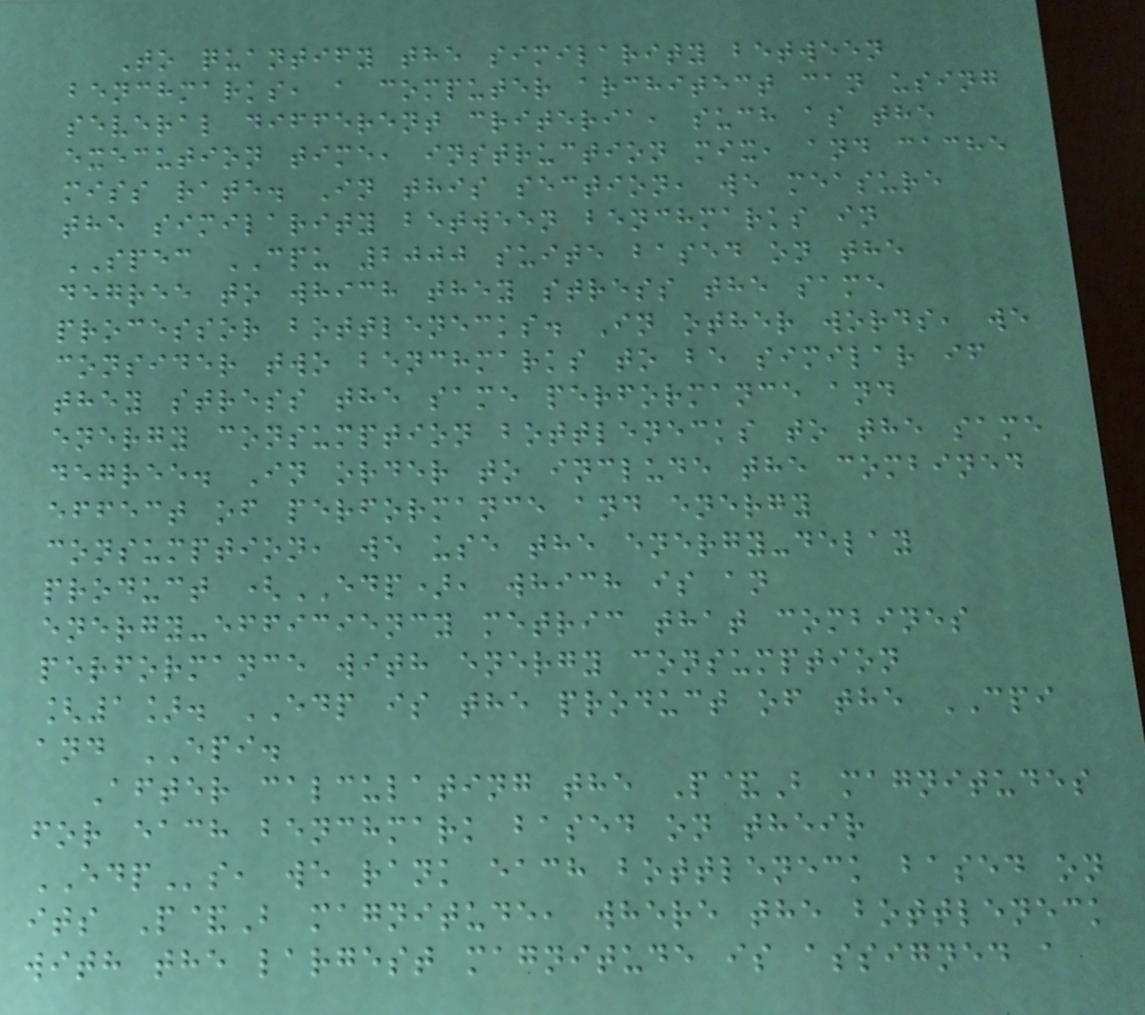To quantify the similarity between
benchmarks, a computer architect can using
several different criteria, such as the
execution time, instruction mix, and cache
miss rate. In this section, we measure
the similarity between benchmarks in
SPEC CPU 2000 suite based on the
degree to which they stress the same
processor bottlenecks. In other words, we
consider two benchmarks to be similar if
they stress the same performance and
energy consumption bottlenecks to the same
degree. In order to include the combined
effect of performance and energy
consumption, we use the energy-delay
product (EDP), which is an
energy-efficiency metric that combines
performance with energy consumption
[1]. EDP is the product of the CPI
and EPI.
After calculating the P&B magnitudes
for each benchmark based on their
EDPs, we rank each bottleneck based on
its P&B magnitude, where the bottleneck
with the largest magnitude is assigned a
